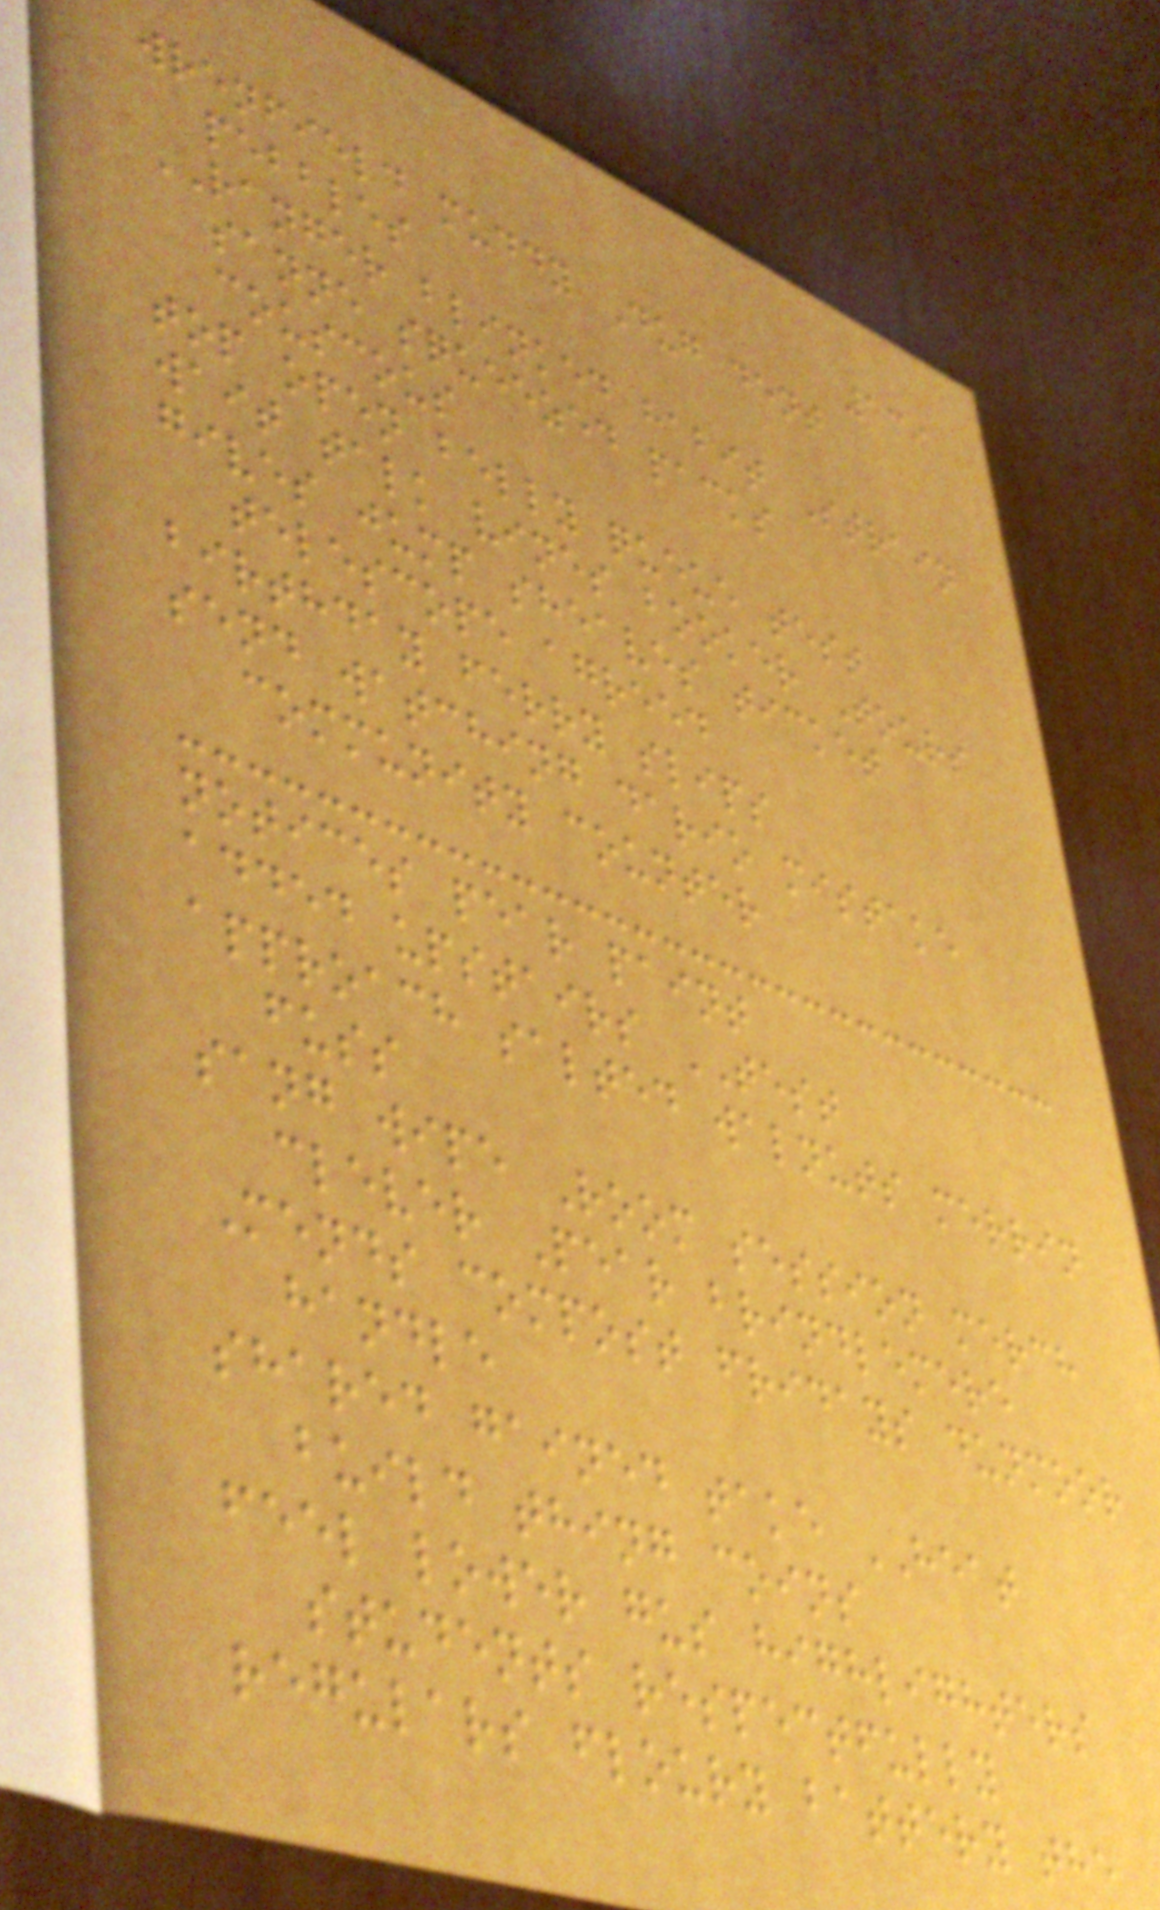139
wrenfield muddy Dug dent
pebbles
RANGER blinked habit Strain
sanne squeezed packs
couscous
top open belly queue test
wait talk vines booker Tours
gives jump sheaves ticket
telescope agreed
birthday ferry slips
send watching dario mistake
community counter
notices pear paint
added upstairs TEST
approach salted walnuts merrin
fuss
sang wipe Room session merch
clever Pear brindlemere
Mends compost fridays dunmoor
handle
shared gained take HEAT
build thing coins
feel lower gus highlighters
students respectfully
regulars floury battery the
